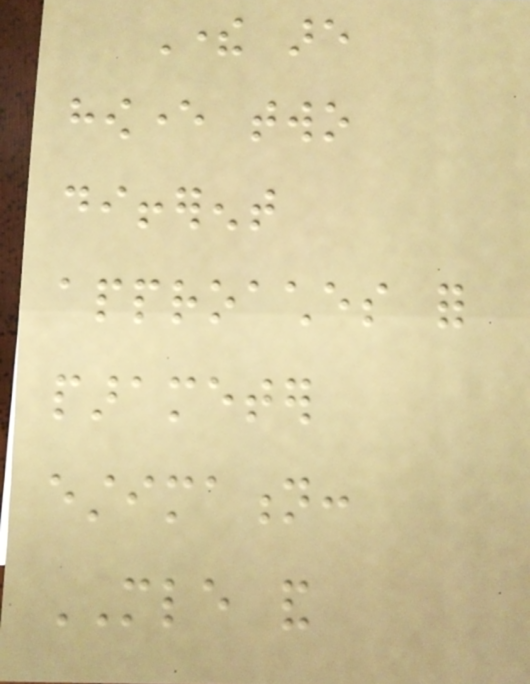There are
however two
different
approaches for
parameter
estimation:
MLE and
